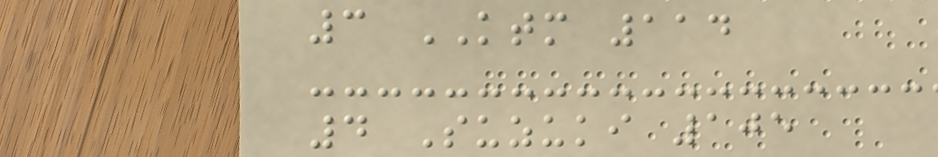3 KTM 114
4 Suzuki 105
